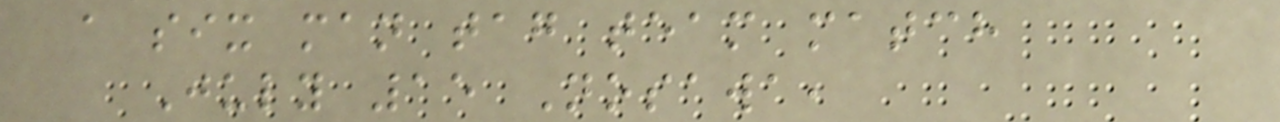a six man tag team match
July 15 Nosawa,
